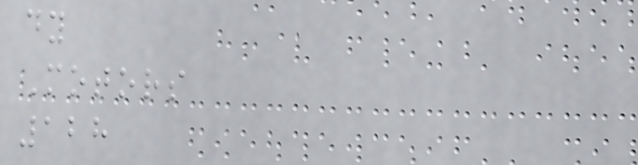dy
Motors
128
